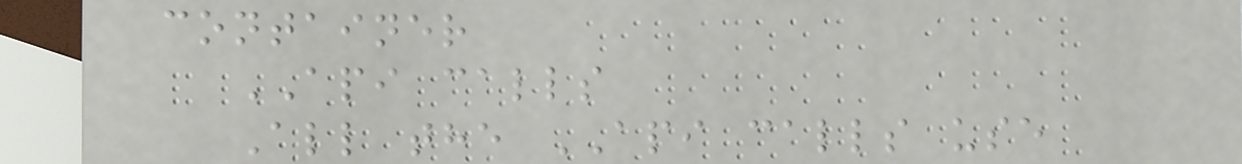container
API calls
All the API calls use
